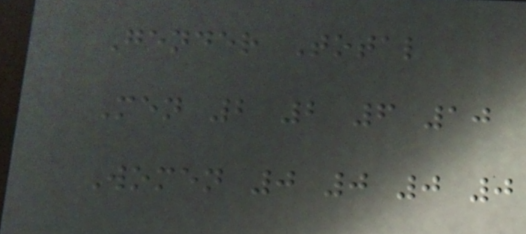Gender Total
Men 2 2 6 10
Women 0 0 0 0
